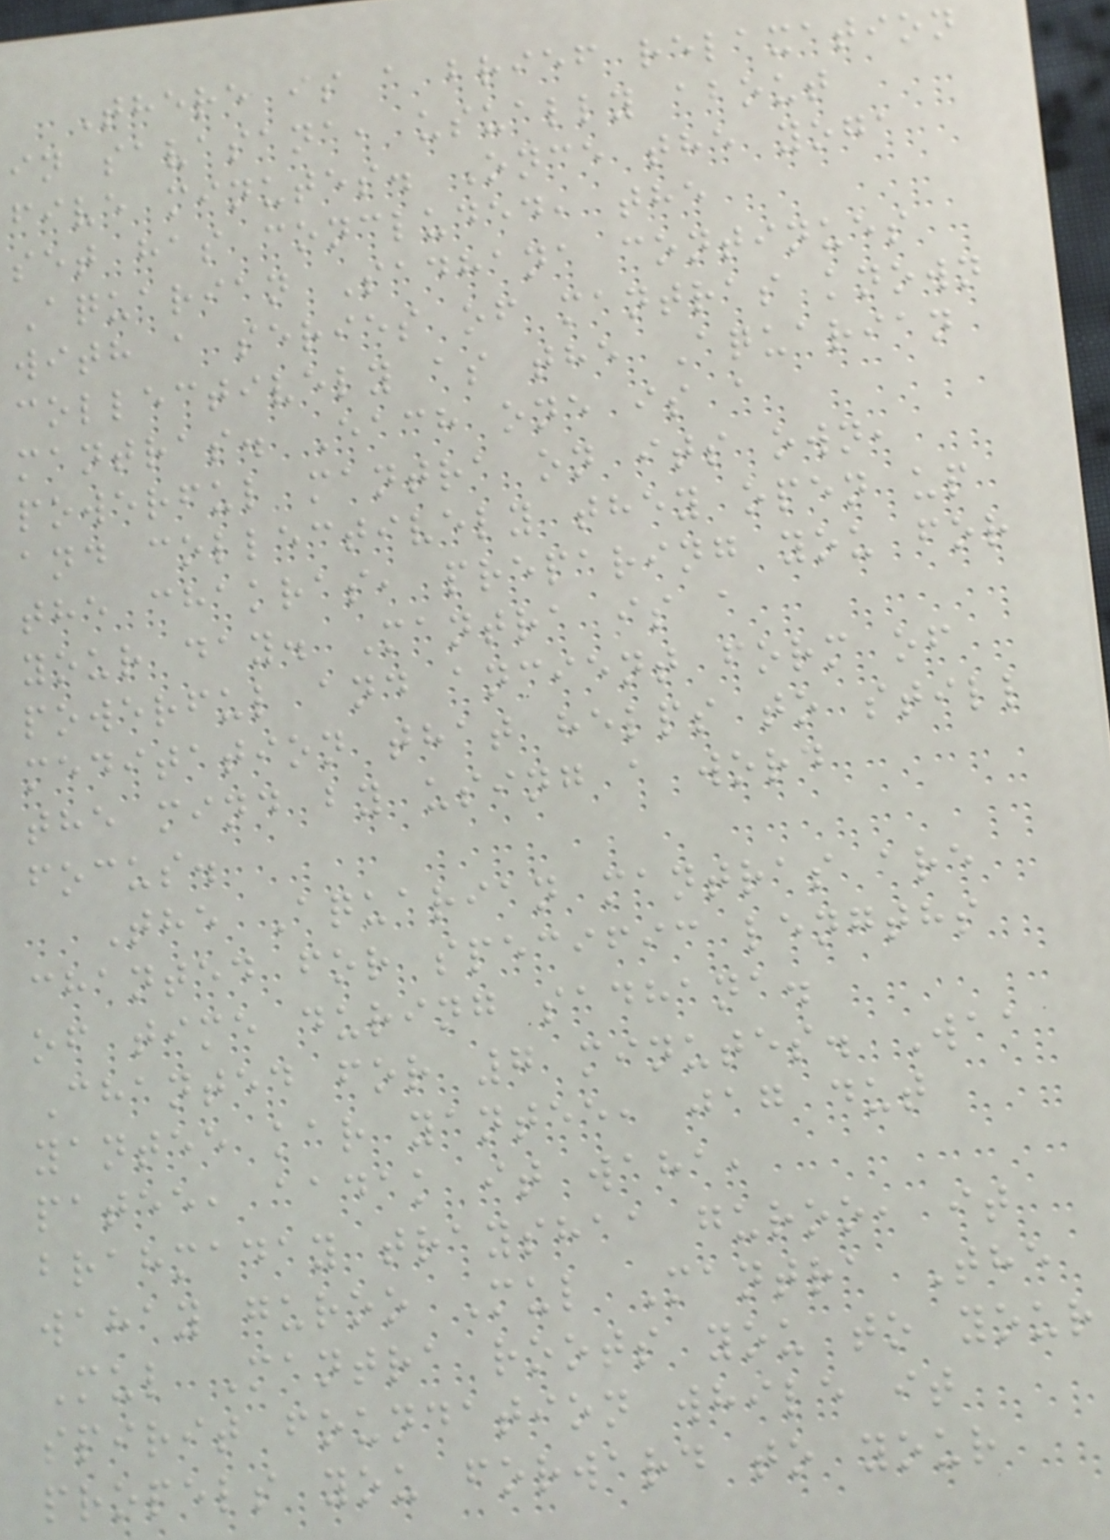There is a brief relaxation
in savasana, usually about
five minutes. Once the yoga
set has concluded, the
Aquarian Sadhana continues
with a series of mantras known
collectively as the Aquarian
mantras. Each one is a
powerful mantra on its own,
and collectively they open up
the chakras, preparing you for
your day. Mantra is a
powerful and ancient form of
meditation that helps to still
the mind by using a word
focus.
The Aquarian mantras are
chanted for specific lengths
of time during sadhana.
Chanted for 7 minutes. Waa
yantee kar yantee, jag dut
patee, aadak it waha,
brahmaday trayshaa guroo, it
wahay guroo Mul Mantra The
Mul Mantra roots you to your
spirit foundation while it
propels you forward to your
